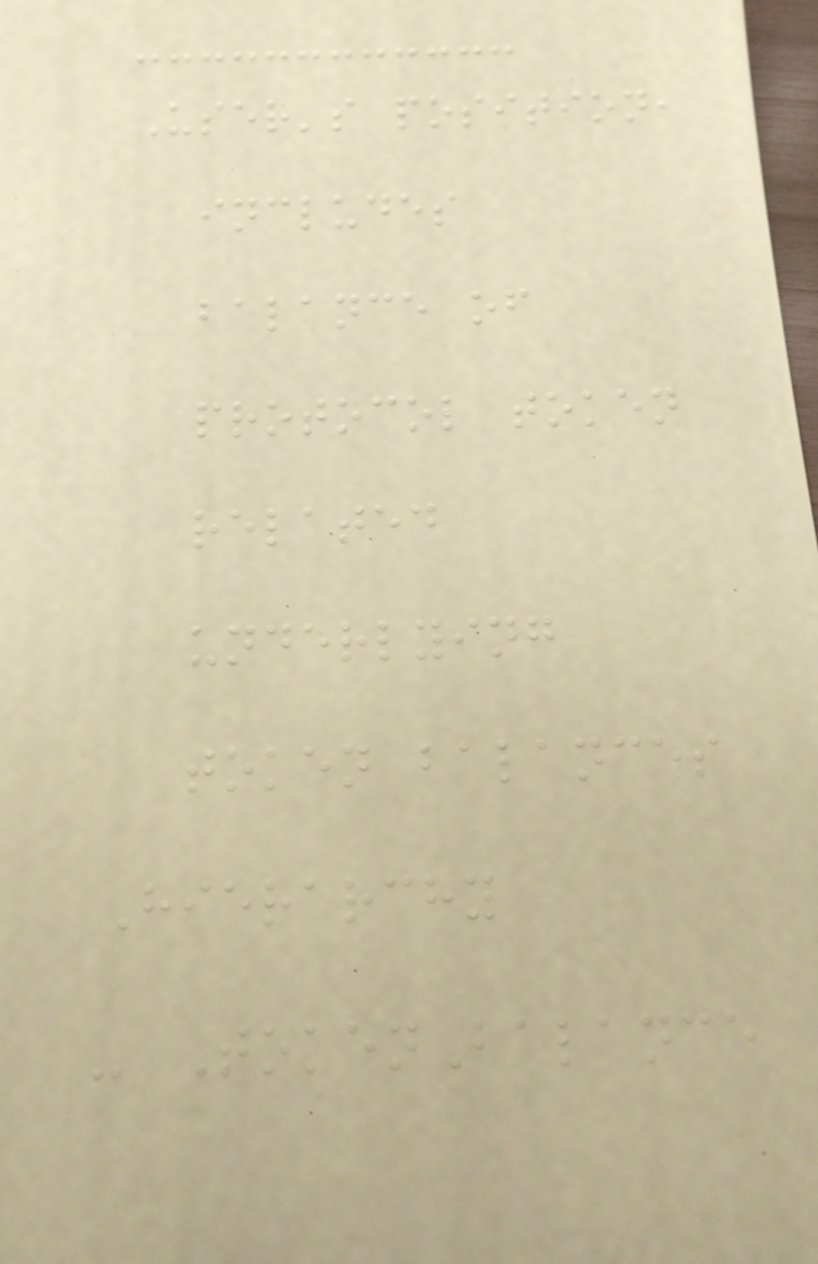User's position,
includes
balance of
protocol token
related
underlying
token balances
Hierarchy
- TokenBalance
